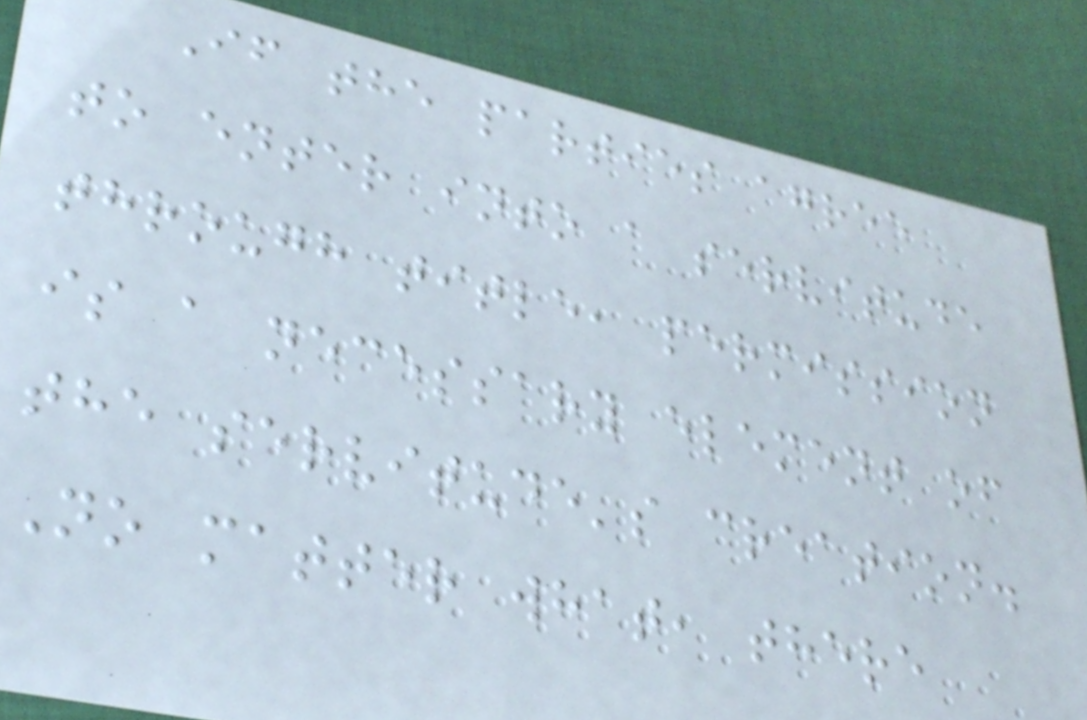If the parties agree
to enter into a servitude
through title, permission
is a necessary element of
the servitude's creation.
No matter what, there
